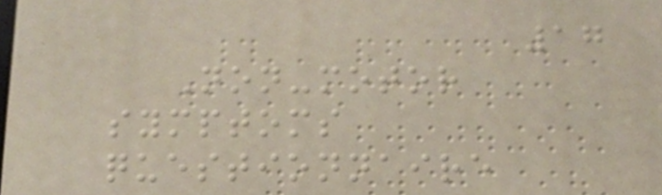17
Non-motor
symptoms
questionnaire
